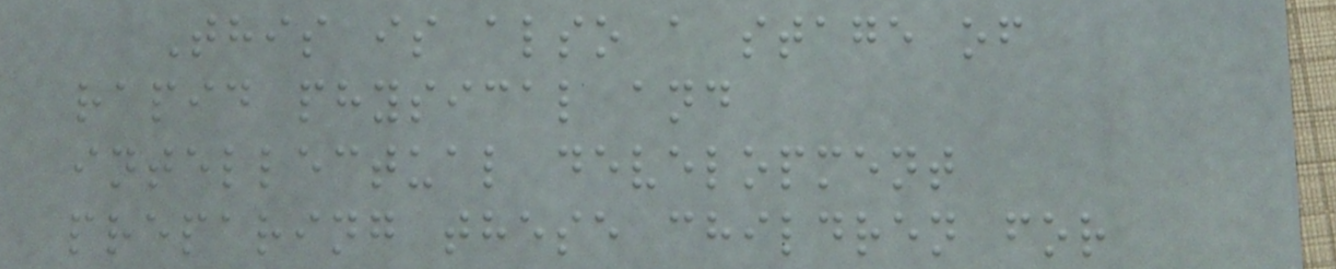This is also a stage of
rapid physical and
intellectual development
preparing these children for
